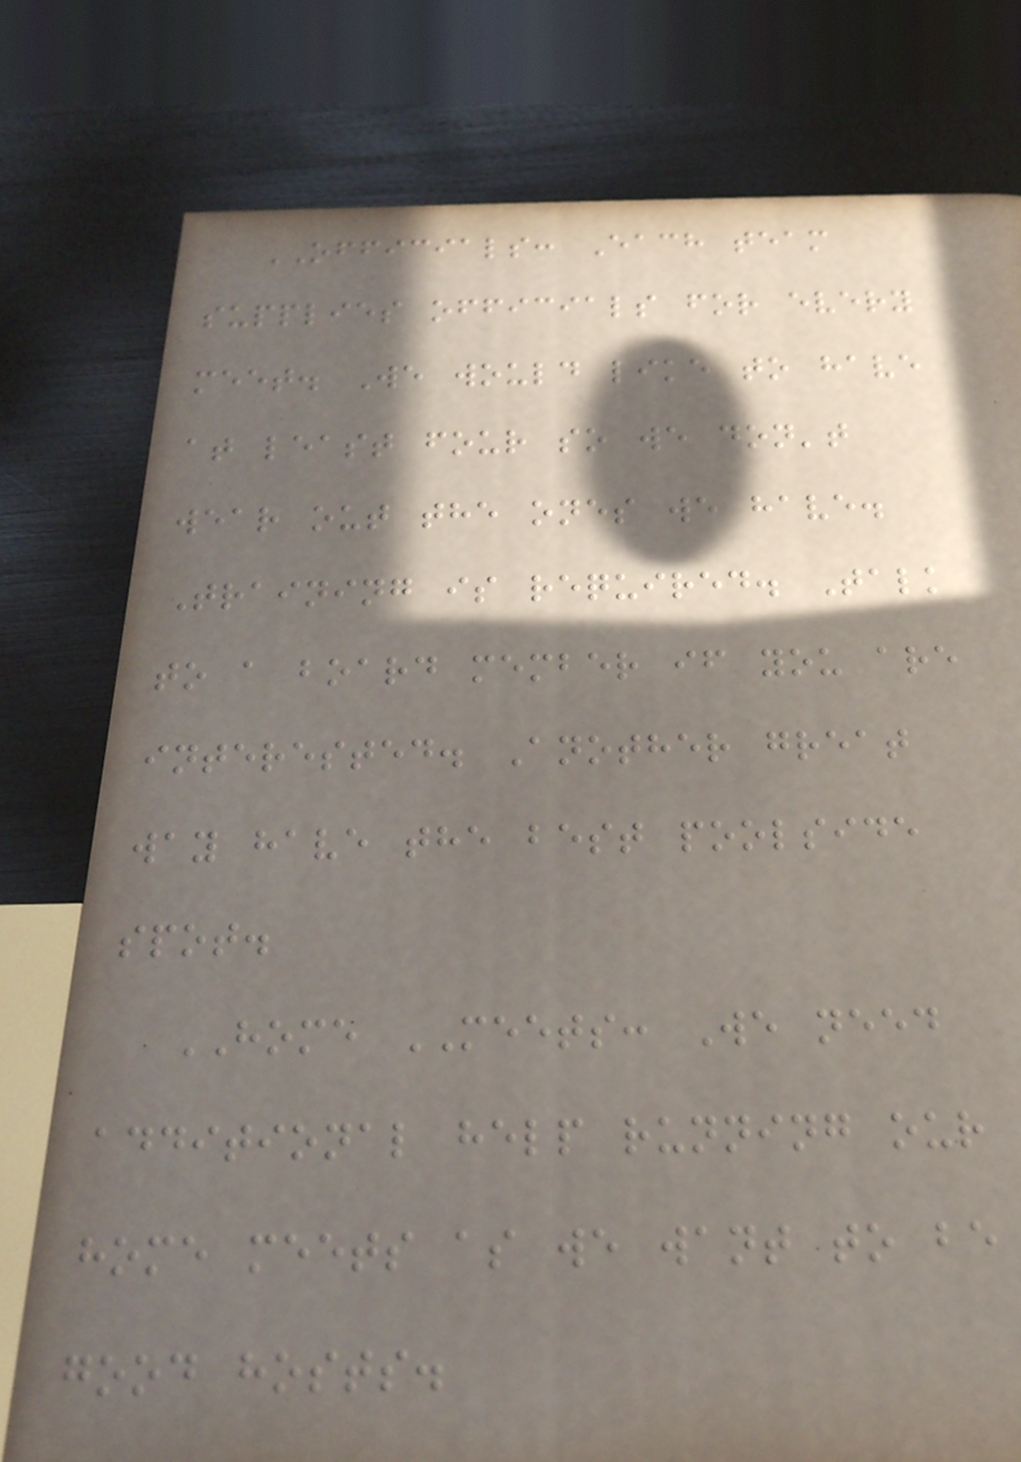OFFICIALS: Each team
supplies officials for every
meet. We would like to have
at least four so we don't
wear out the ones we have.
Training is required. Talk
to a board member if you are
interested. Another great
way have the best poolside
spot.
HOME MEETS: We need
additional help running our
home meets as we want to be
good hosts.
